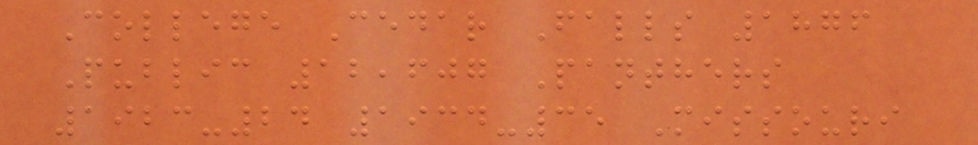College Cedar Falls 1876
Public 12,607 Panthers
1923-24 1934-35 Missouri
